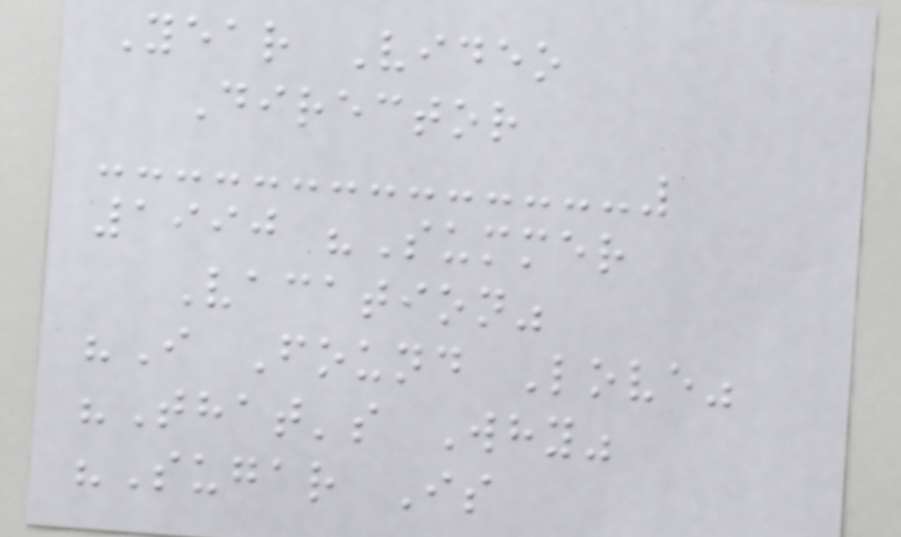Year Video
Director
1990 "Summer
Vacation"
"I Found Love"
"That's Why"
"Sugar Is
